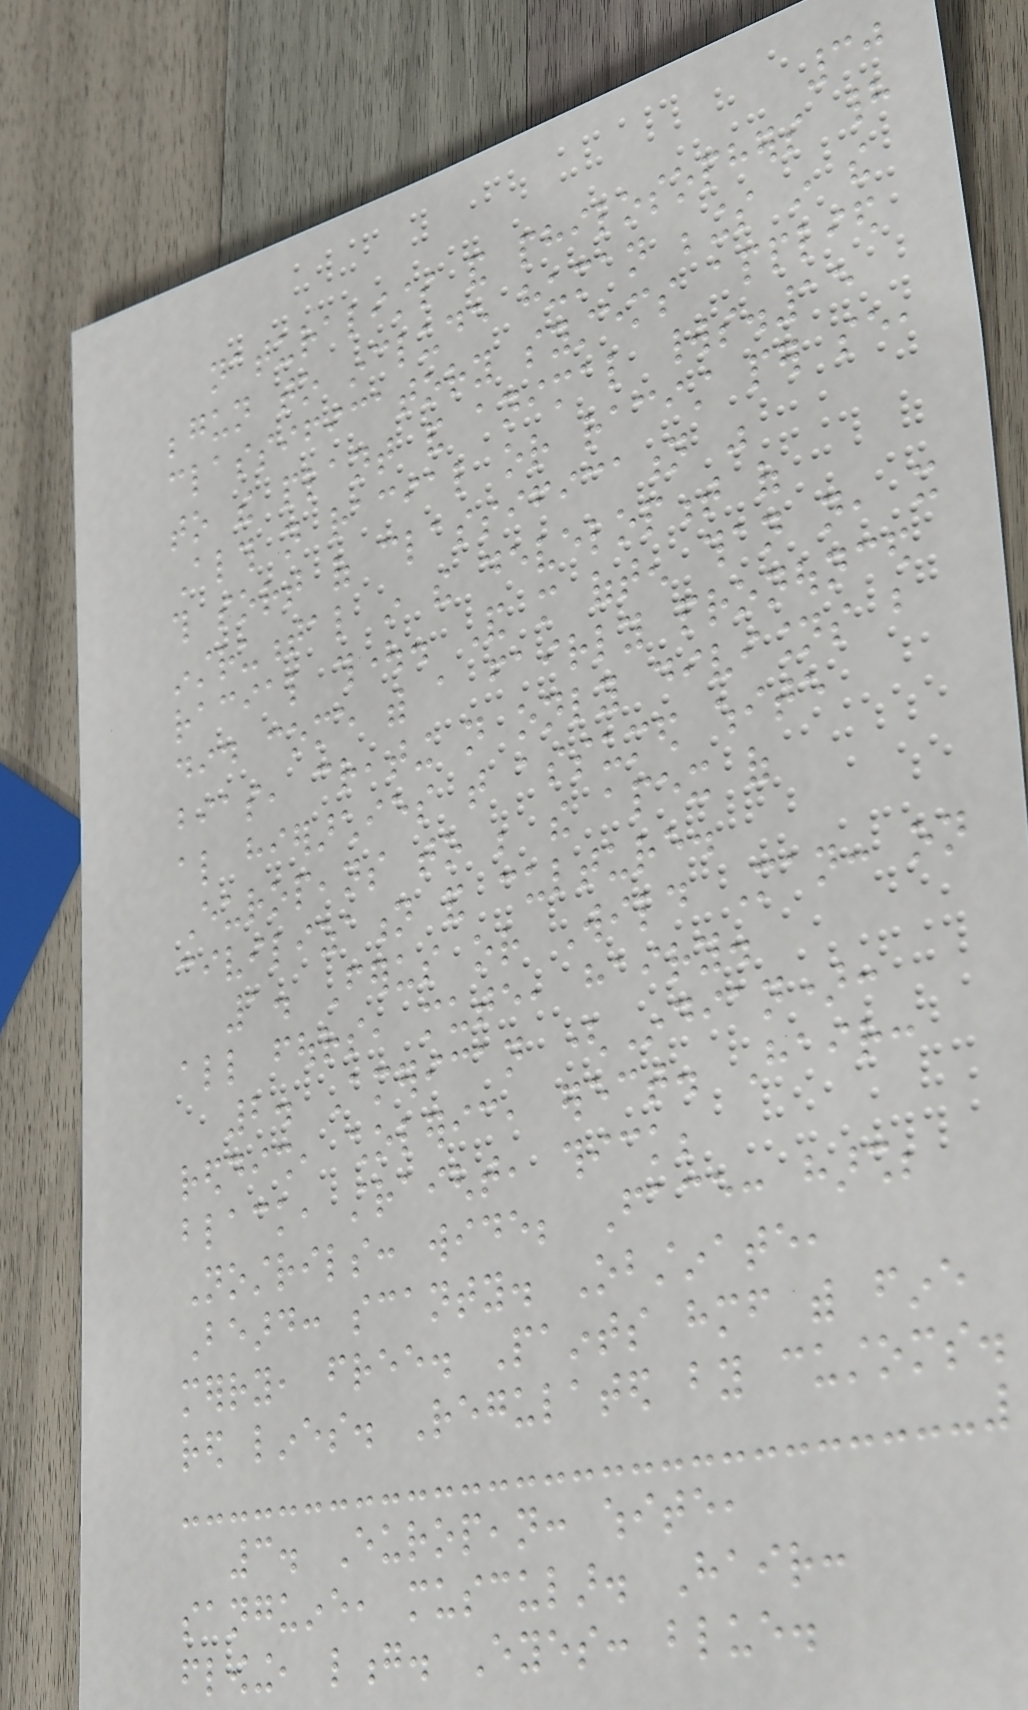30
naturalists and philosophers had
begun to include human beings in the
classificatory systems applied
to the plant and animal worlds.15
Although not racial or racist per se,
this sort of classification was
instrumental in the development of
racial thought. And more often than not, it
did come with a fairly pronounced
bias, creating not only divisions but
also hierarchies that assumed white
Europeans to be the apex of
civilization and culture.
1. Ferus or Wild Man: on
all fours, mute, hairy.
2. American (Indian):
reddish, choleric, erect. Hair:
black, straight, thick;
Nostrils: wide; Face: harsh;
Beard: scanty. Obstinate,
merry, free. Paints himself with fine
red lines. Regulated by customs.
3. European: white,
sanguine, muscular. Hair:
flowing, long. Eyes: blue.
